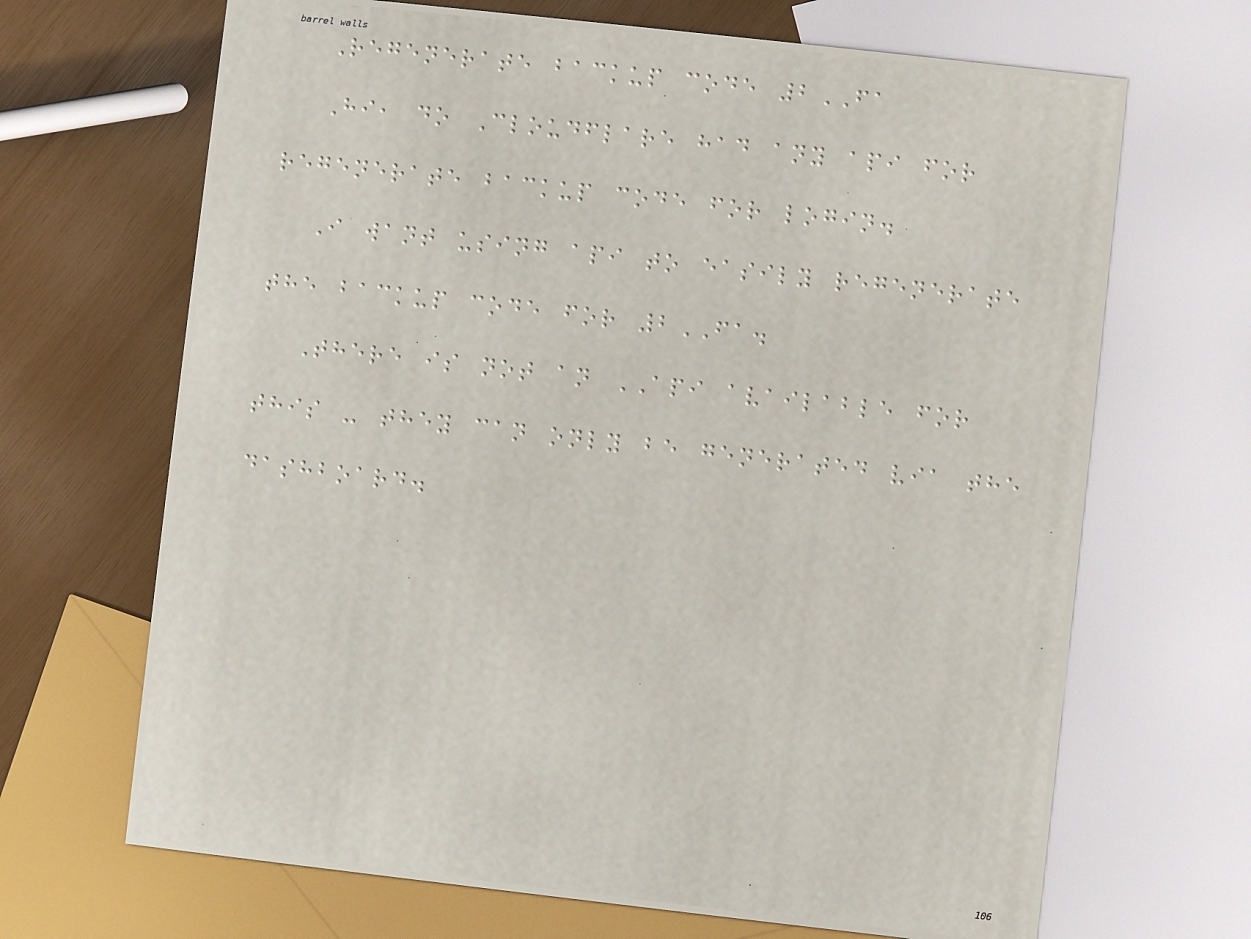Regenerate backup code 2FA
Hi, do Cloudflare had any api for
regenerate backup code for login.
I want using api to easily regenerate
the backup code for 2FA.
There is not an API available for
this - they can only be generated via the
dashboard.
